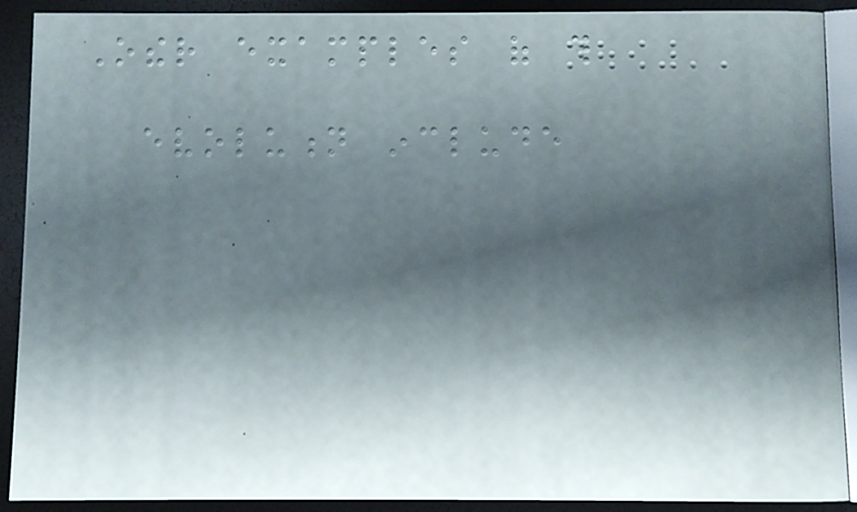Other examples of this
evolution include
